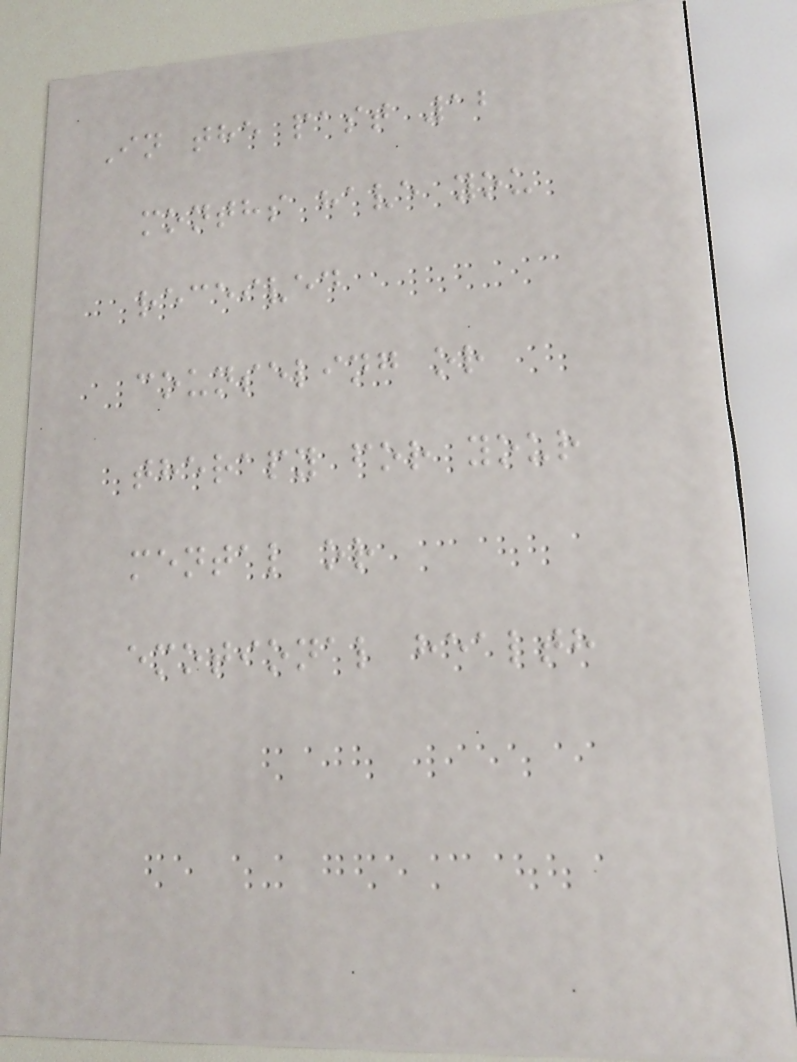In the past 12
months have you
received
counseling or
therapy for your
mental or
emotional health
